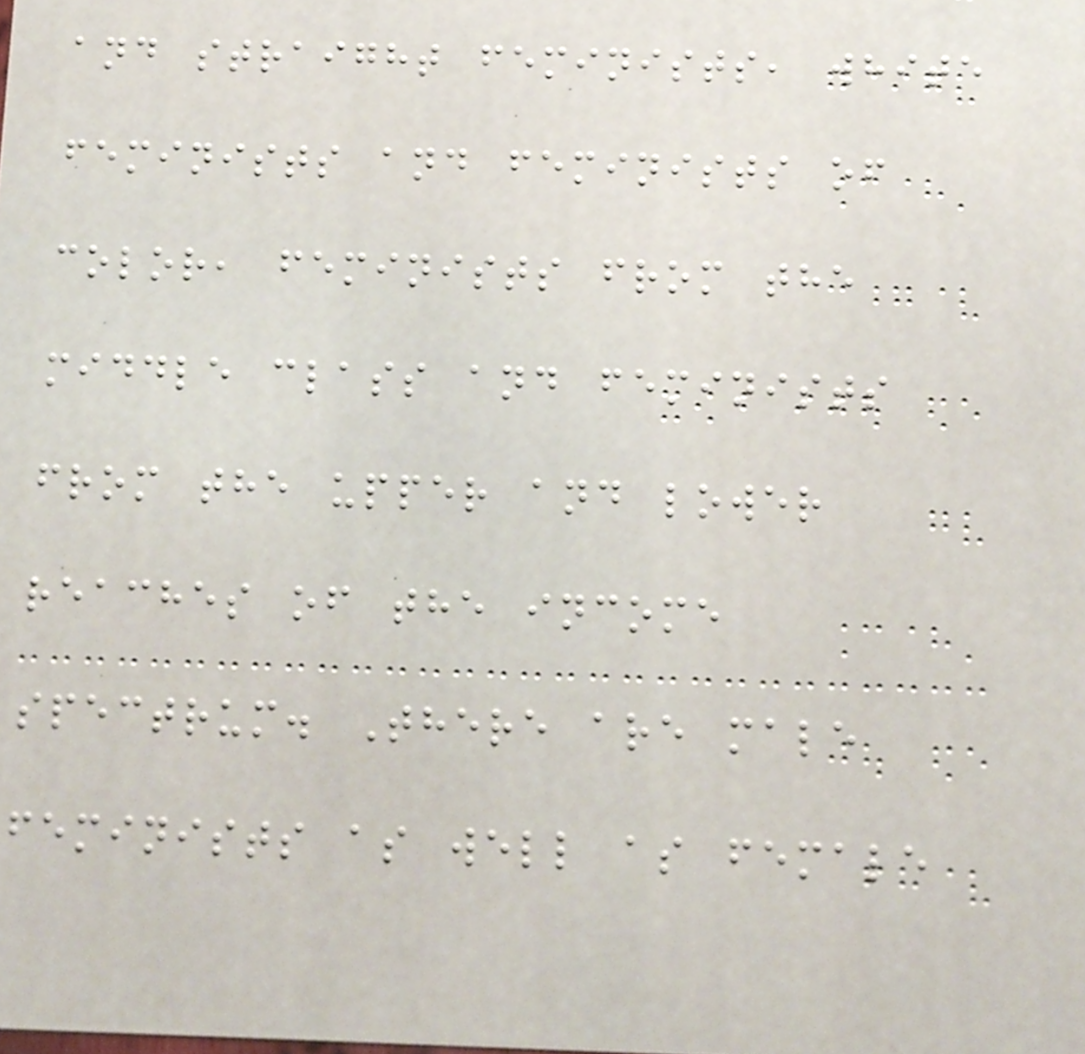and straight feminists, white
feminists and feminists of
color, feminists from the
middle class and feminists
from the upper and lower
reaches of the income
spectrum. There are male
feminists as well as female
